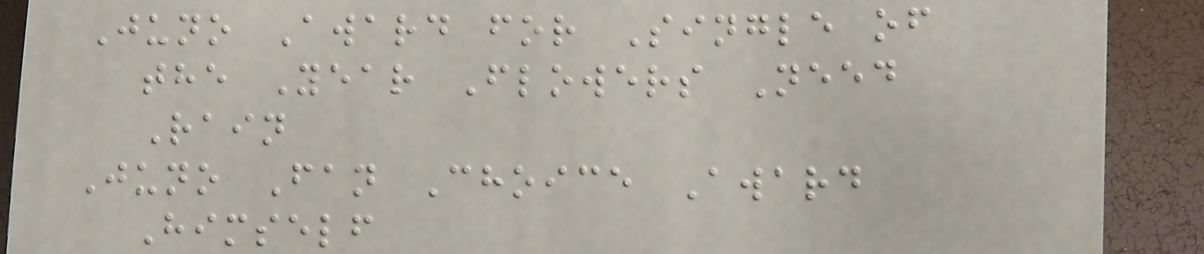Juno Award for Single of
the Year Flowers Need
Rain
Juno Fan Choice Award
Himself
